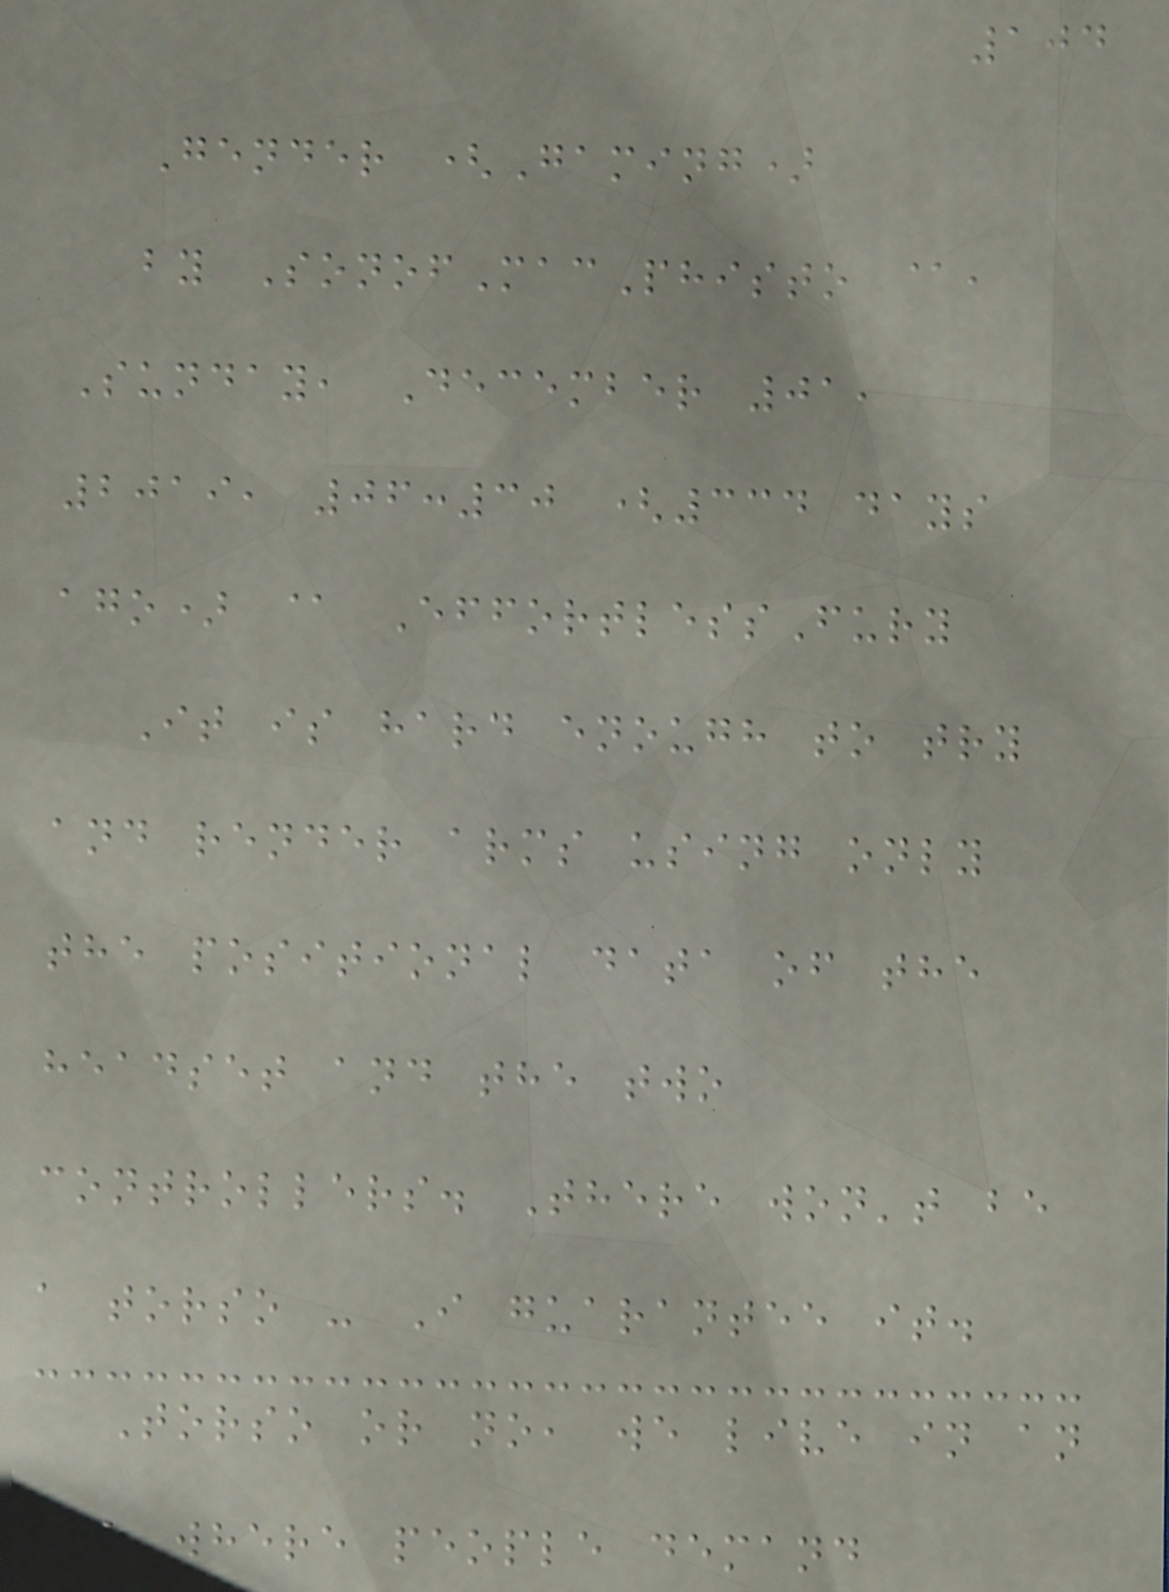104
Gender (Gaming)
by SonofMacPhisto @,
Sunday, December 01,
2019, 06:30 (334 days
ago) @ EffortlessFury
It is hard enough to try
and render arms using only
the positional data of the
headset and the two
controllers. There won't be
a torso - I guarantee it.
Torso or no, we live in an
age where people demand
